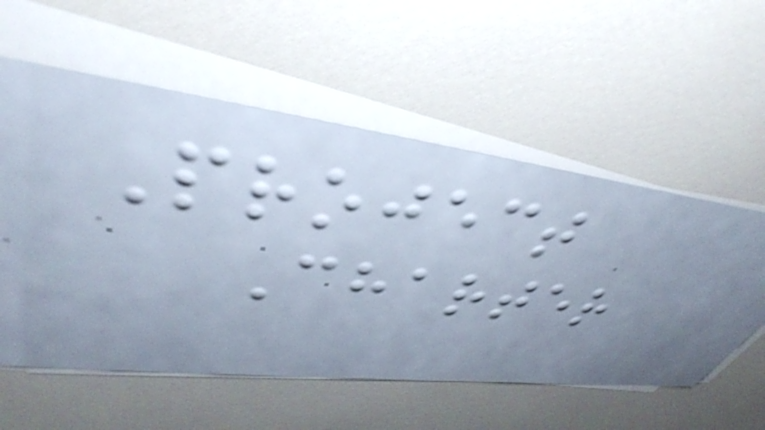Project
Charter
